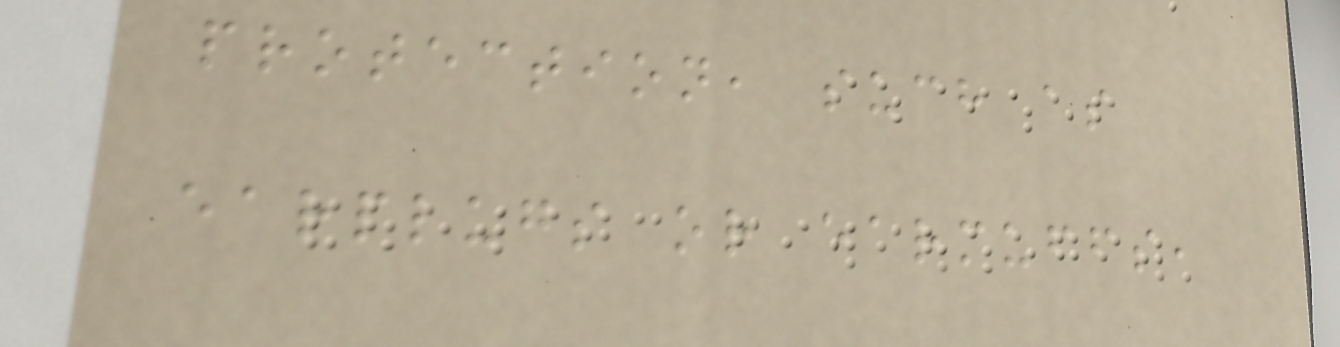protection, such as
earplugs or earmuffs,
